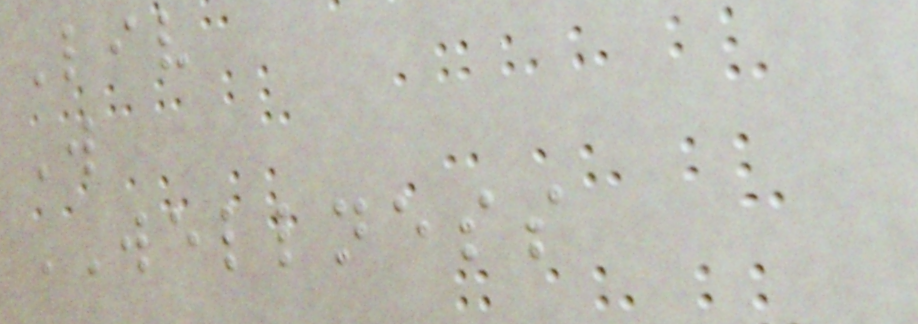Liv
W
WELLNESS
